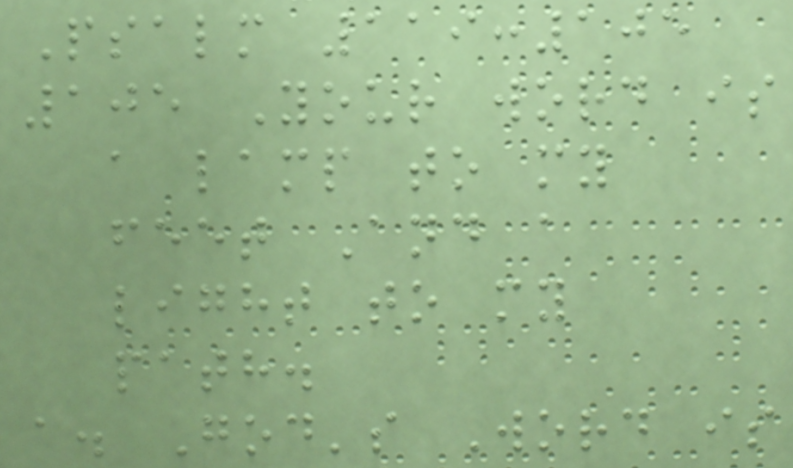Psalm 119:105
105 Your word is
a lamp to my
feet And a
light to my
path.
a. God's Word is
